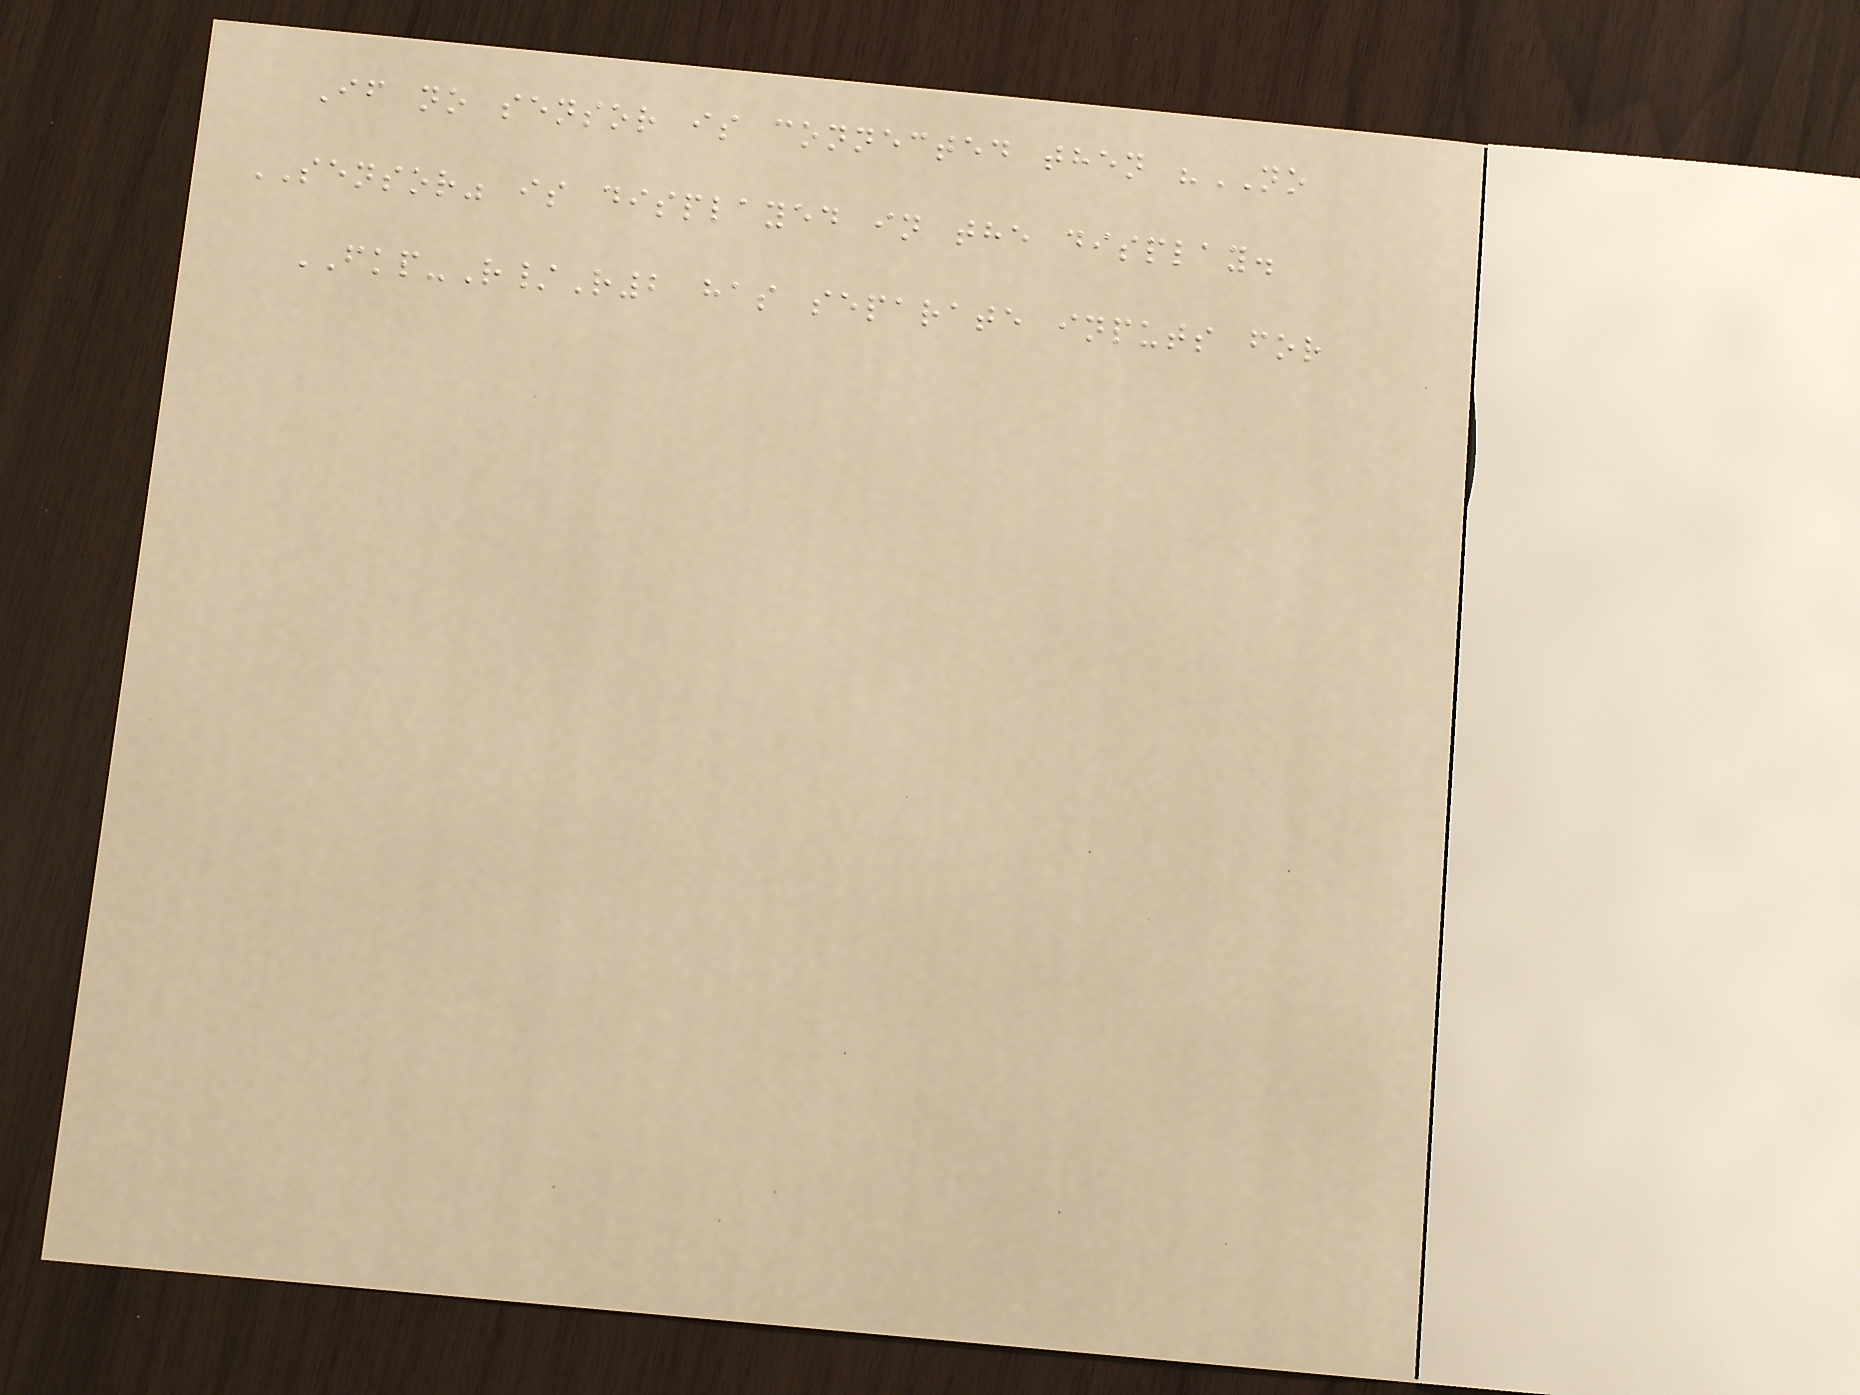If no sensor is connected then "NO
SENSOR" is displayed in the display.
FKP-R/R2 has separate inputs for
